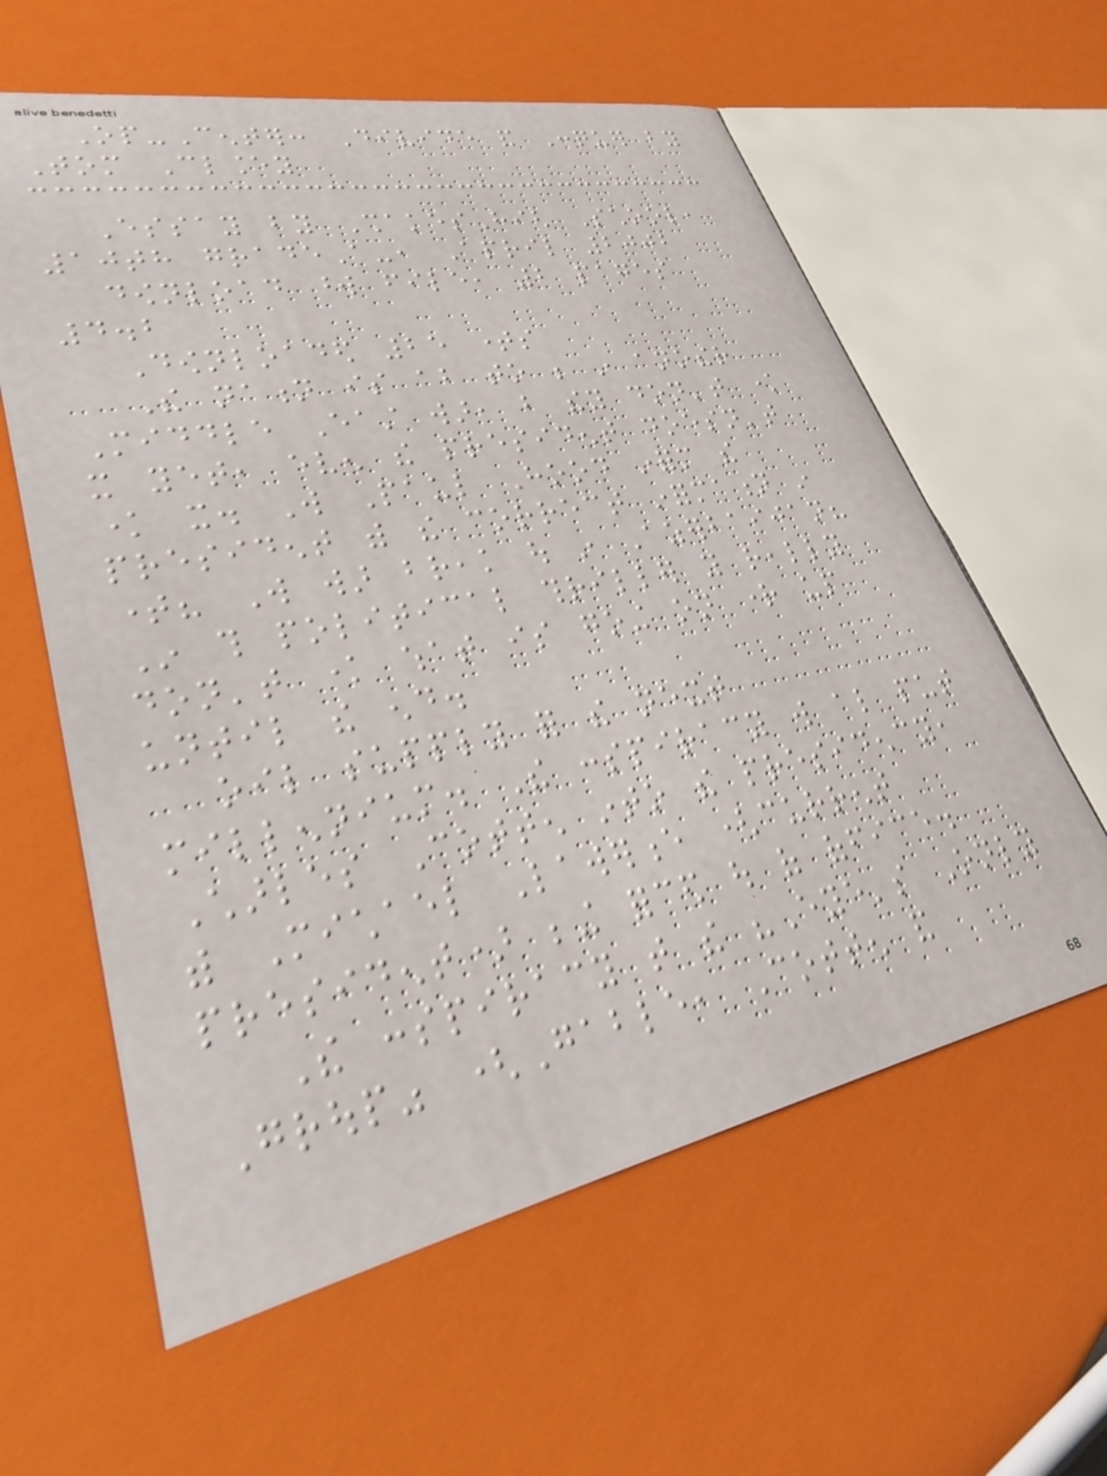Op-Center: Divide and Conquer by
Tom Clancey
Essay by ShakesHigh School,
10th gradeA-, April 2002
download word file, 2 pages
4.2
Downloaded 25 times
The nation is about to be in another
Middle East war, but they don't know
it yet, even the president doesn't
know it. Will Paul Hood inform the
president with the correct information in
time? Will war break out in Azerbaijan?
In this political thriller you really
don't know what is going on right up
until the end.
oil supply for the next
millennium. The conspiracy will also put
Charles Cotten into the presidency,
with Michael Lawerence (current
president) being forced out of office.
The conspiracy that the "Eye's Only
Group" (Gable, Cotten and
